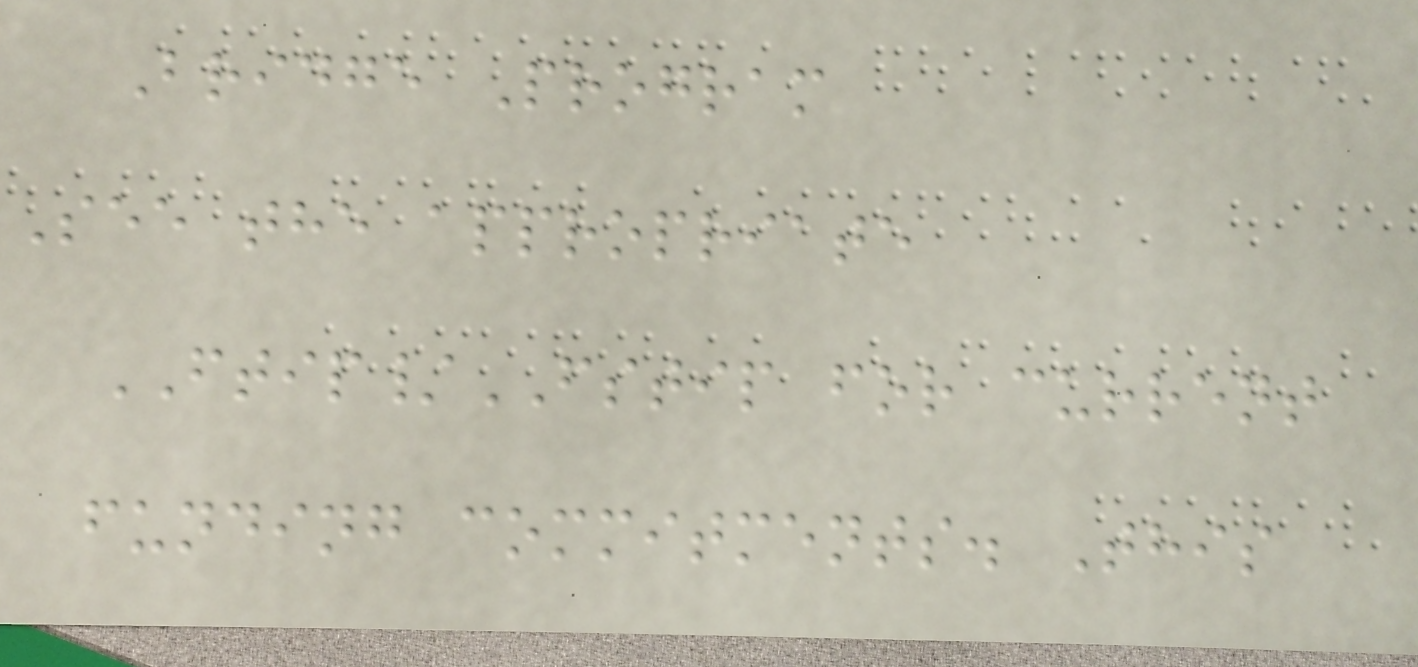Bridge Program
See the appropriate
FTIP/FSTIP for current
funding commitments. This
